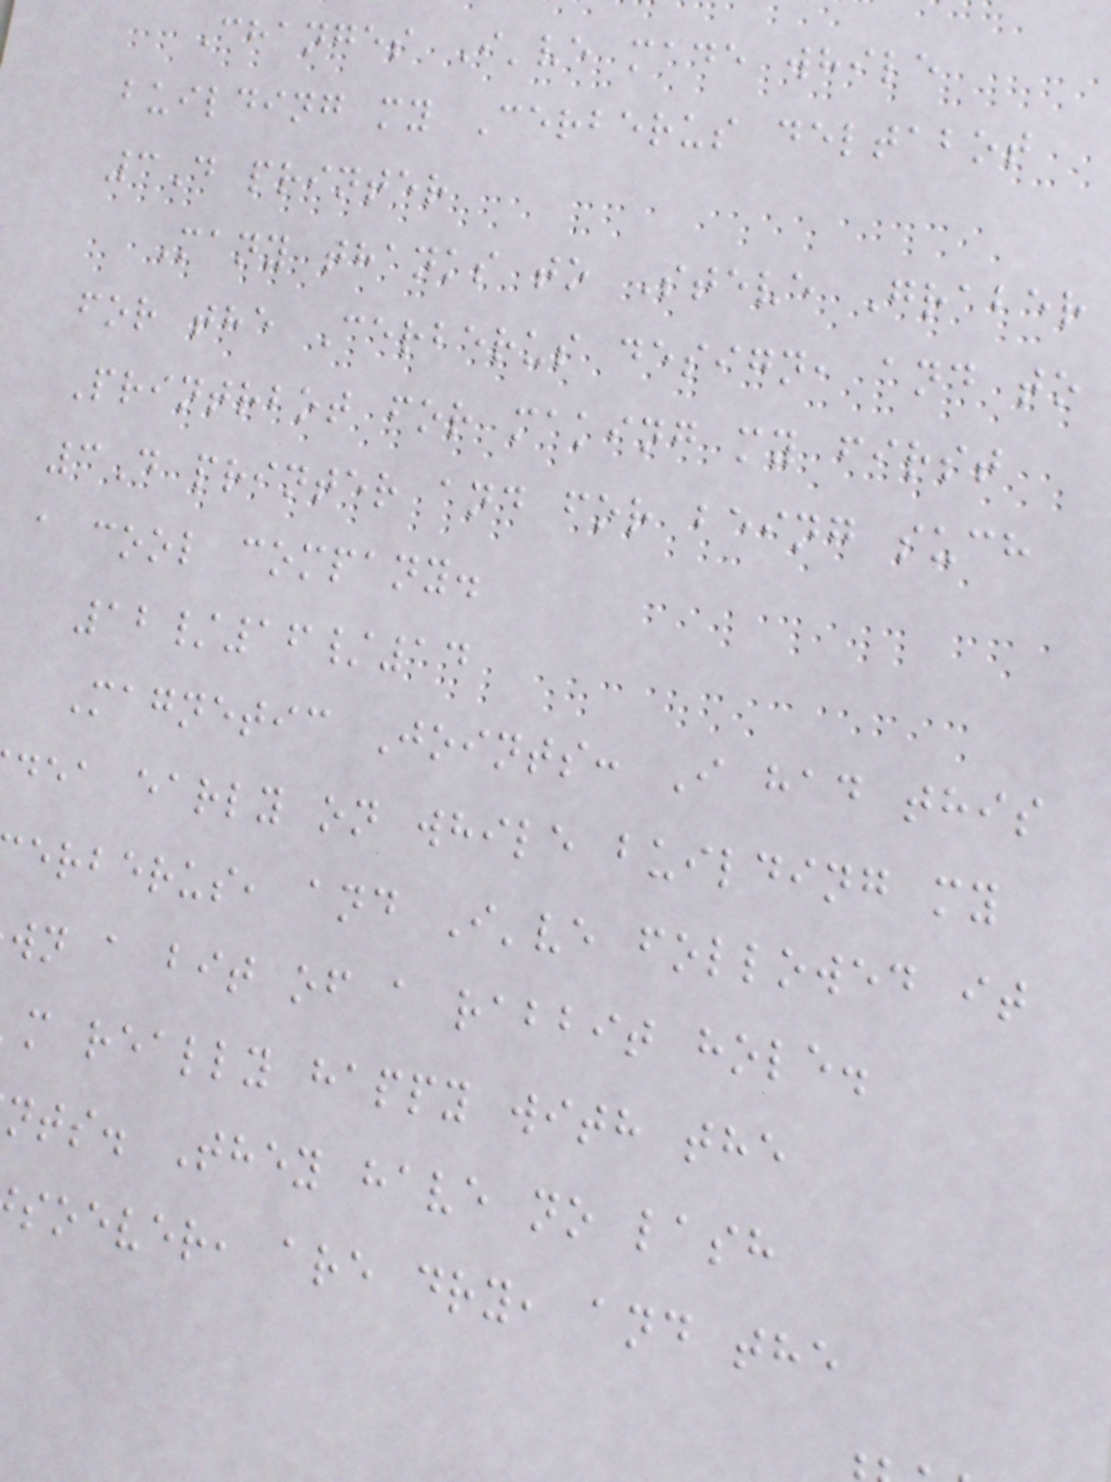Changes I've made while
building my Cerberus deltabot
3D printer
Many thanks to Steve Graber
for the Cerberus design, and to
Printrbot for making my first
3D printer and for being such
a cool company.
12/16/14
Magnetic Joints: I had this
dea early on while building my
erberus, and I've followed it
wn a bit of a rabbit hole.
m really happy with the
nts. They have no lash
soever, are dry, and the
